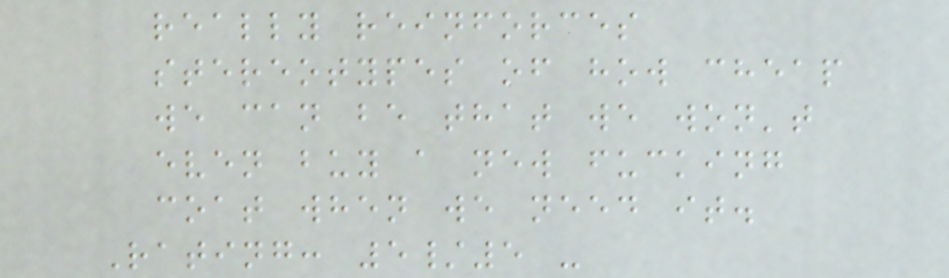really reinforces
stereotypes of how cheap
we can be that we won't
even buy a new fucking
coat when we need it.
Rating: 5/5 -
